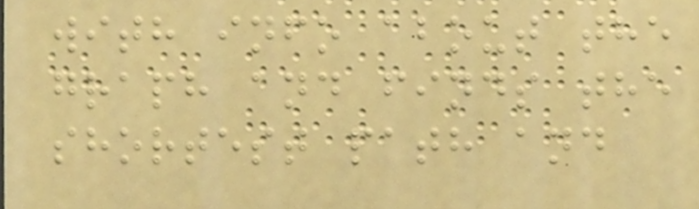with info about the
graph and finds the
shortest path and
